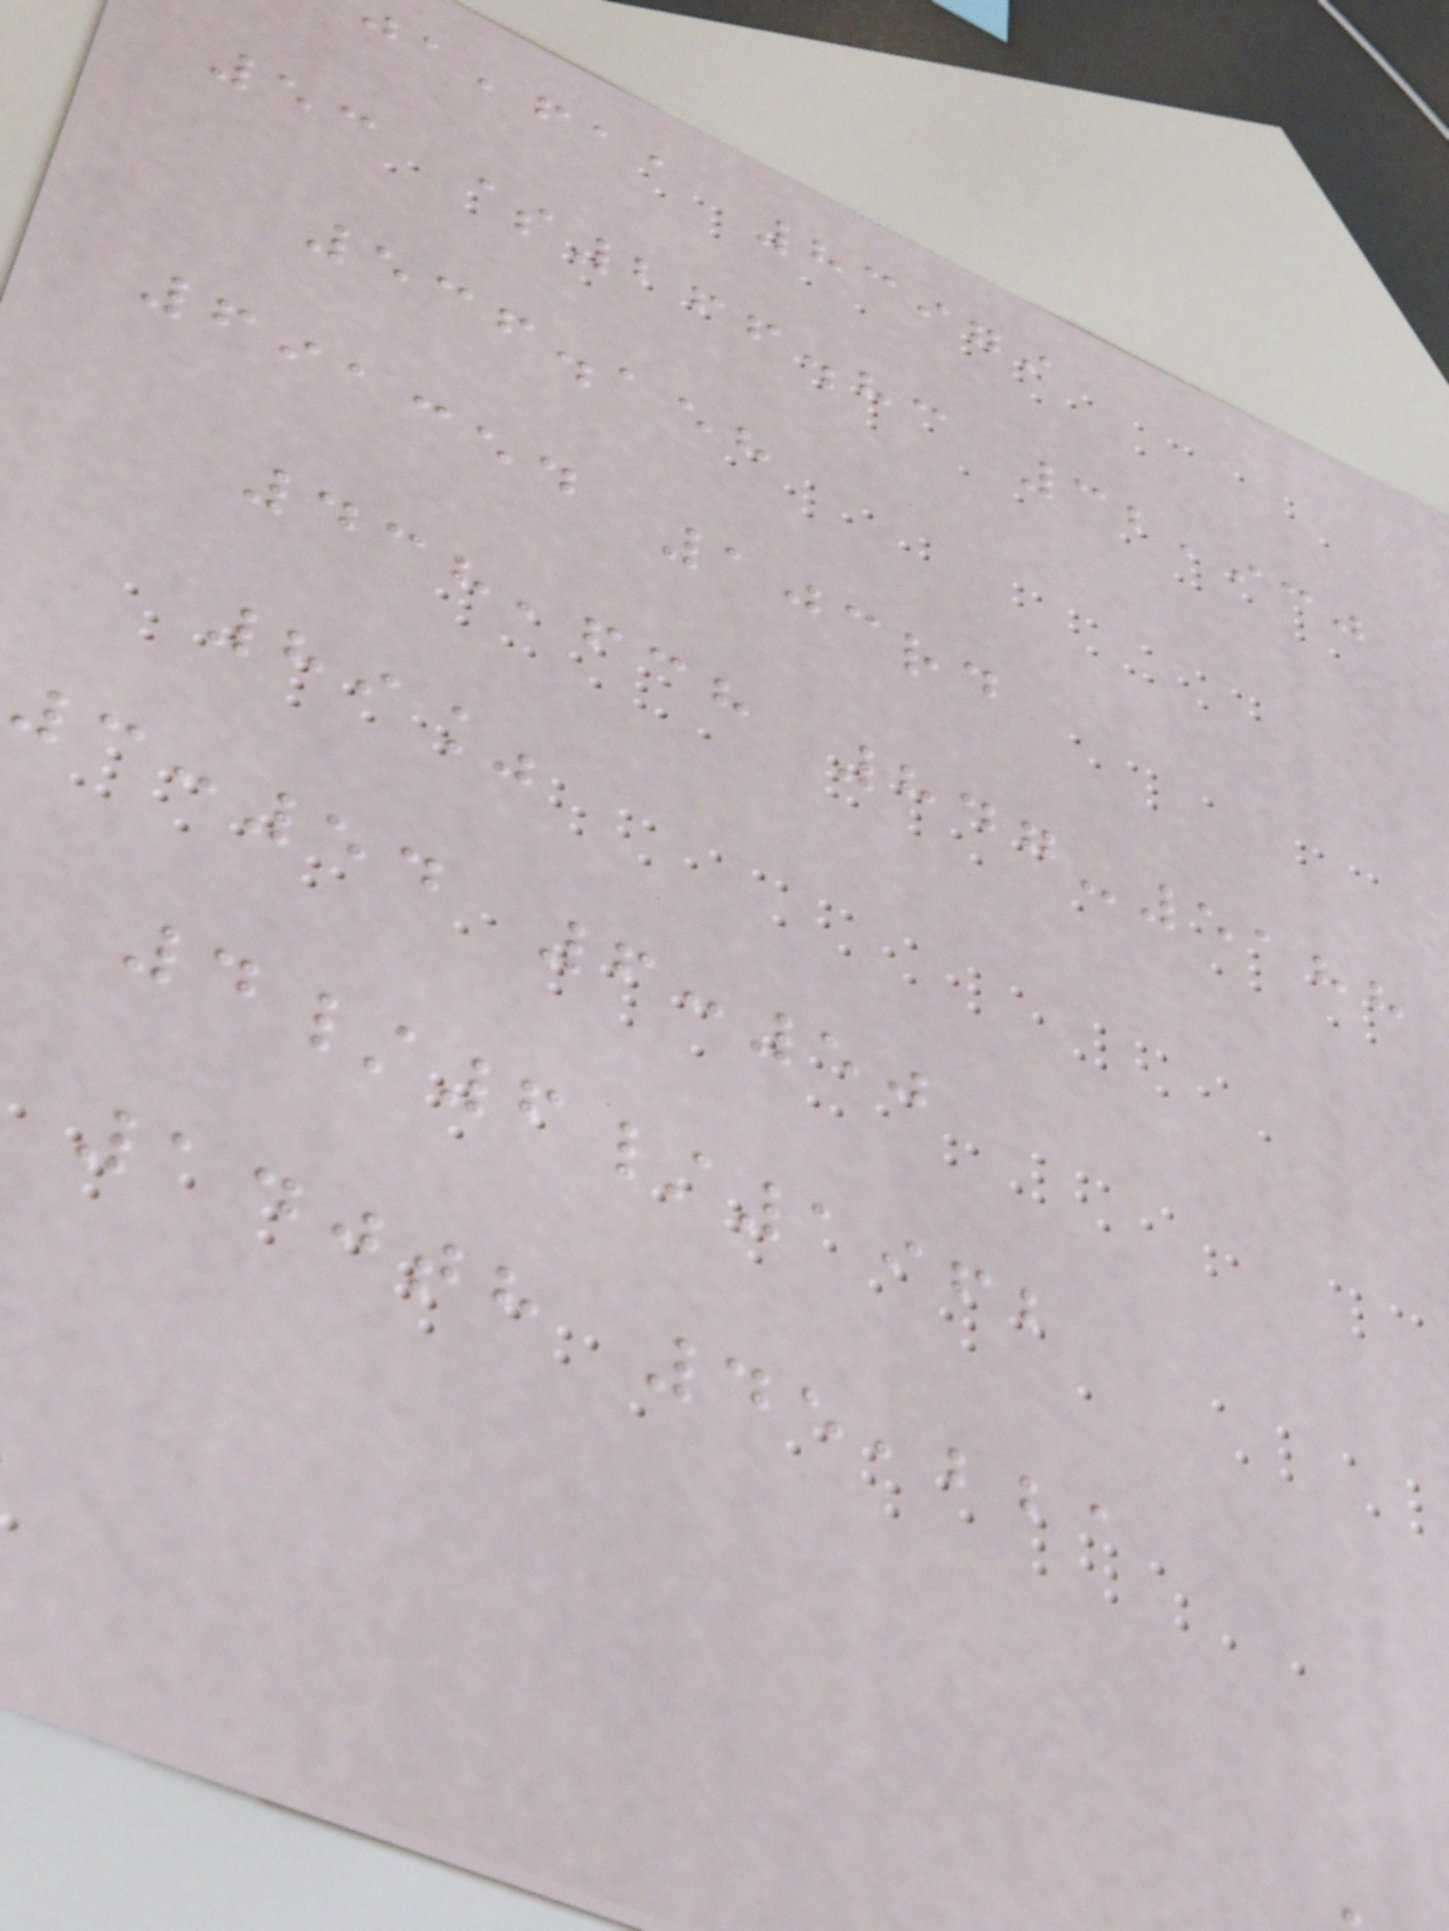,faa 83979
53 $266.83 32,930
536.158
691354 103rd
438,638 847-5188
89%
3:54 6:50
4/6/1962
140th 45,221
